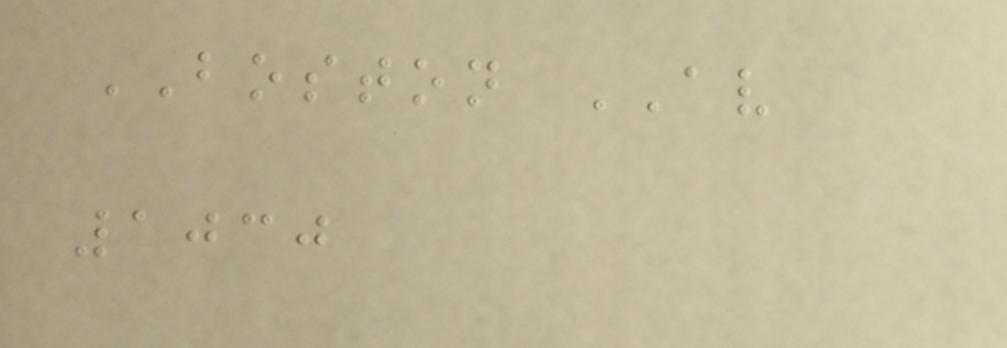BOSTON AV
1030
